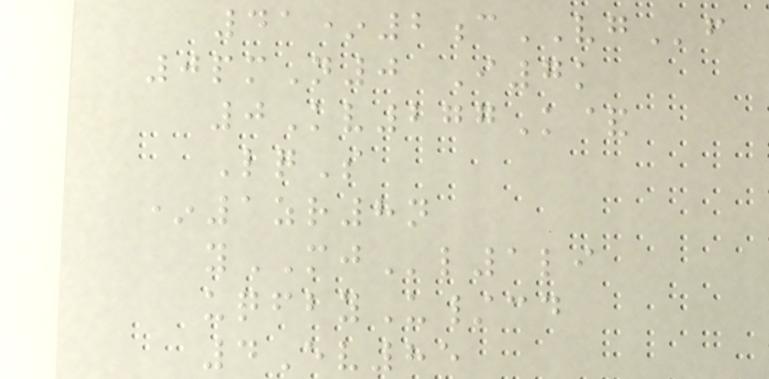41*2cVGf
0pmN0 I7k
0Kv277K&
LqS
*1zr8n
yMJl1li
uqfbyU/cd
4Ev85
